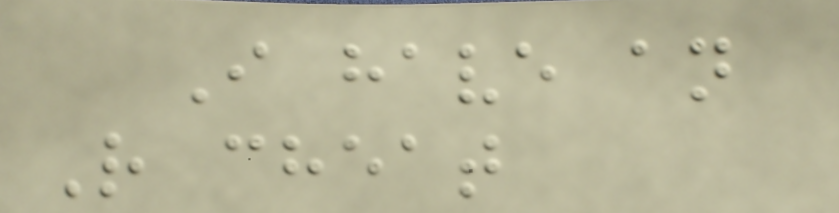I have an
R cheat
